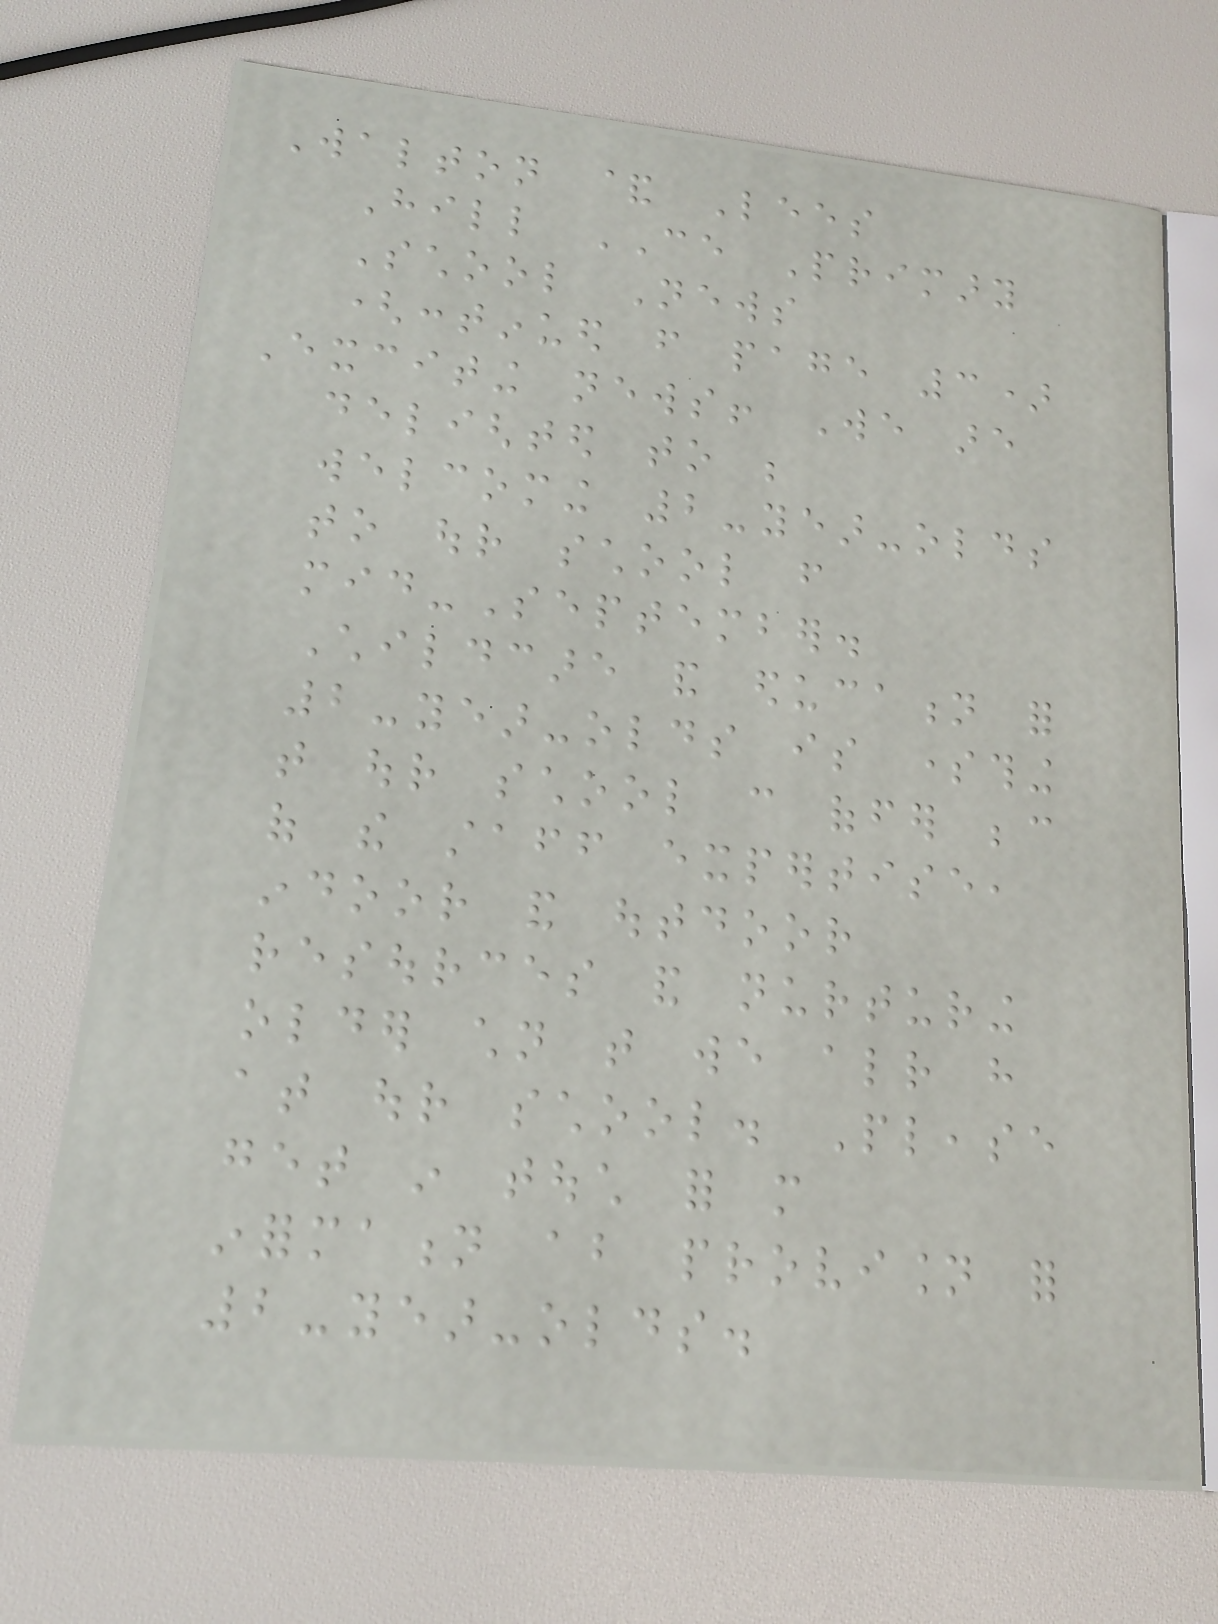Walton & Lees
Hill CE Primary
School News
(continued from page 3)
Exciting news! We are
delighted to be
welcoming 2-year-olds
to our school from
mid-September.
Childcare and education for
2-year-olds is something
that our school can offer because
of the staff expertise,
indoor and outdoor
resources and nurturing
older children that we already have
at our school. Please
get in touch for more
information about provision for
2-year-olds.
